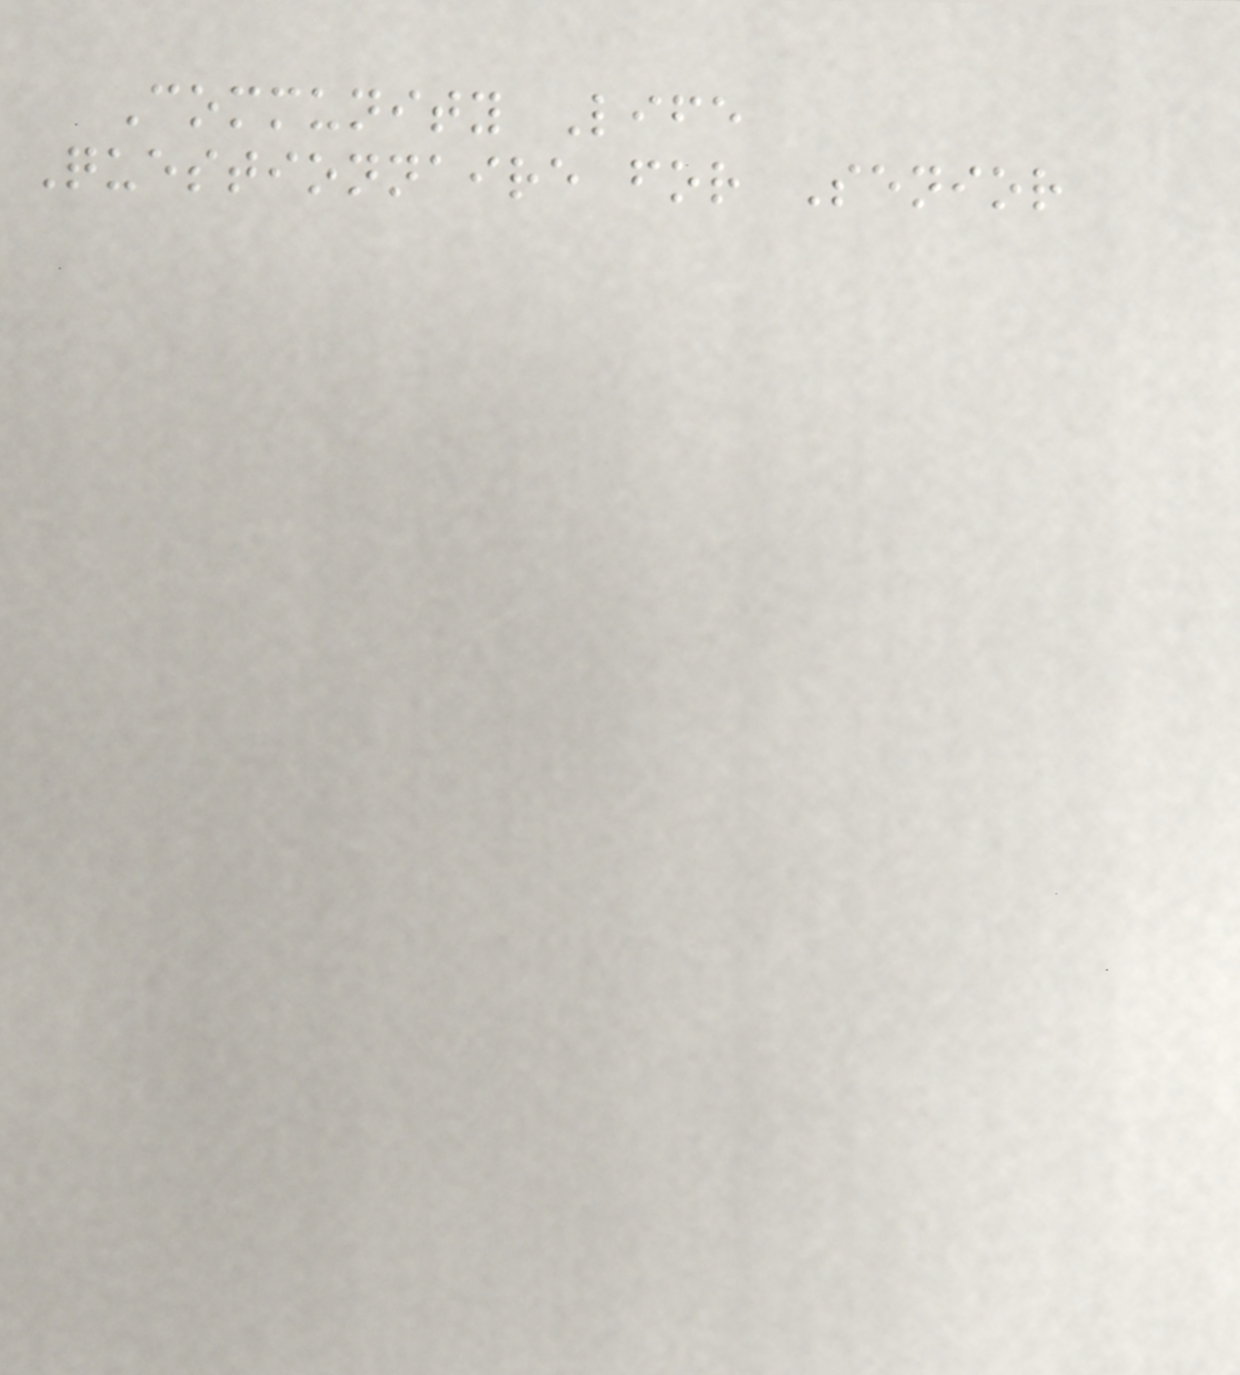Community Life
Questionnaire for Senior
